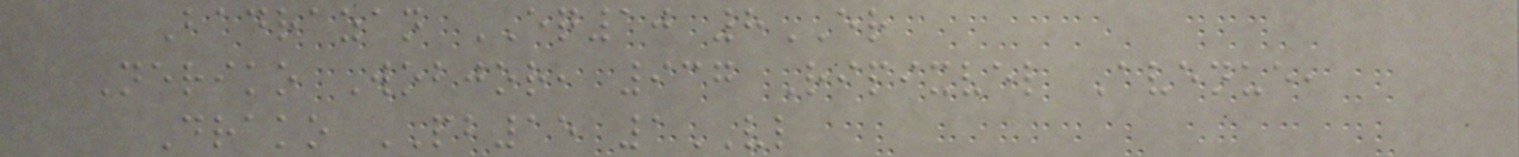Badrazan EQ10 8ER
Neriko Wobjor, 937 Ripixvel Avenue,
Drako PB15 1VL
